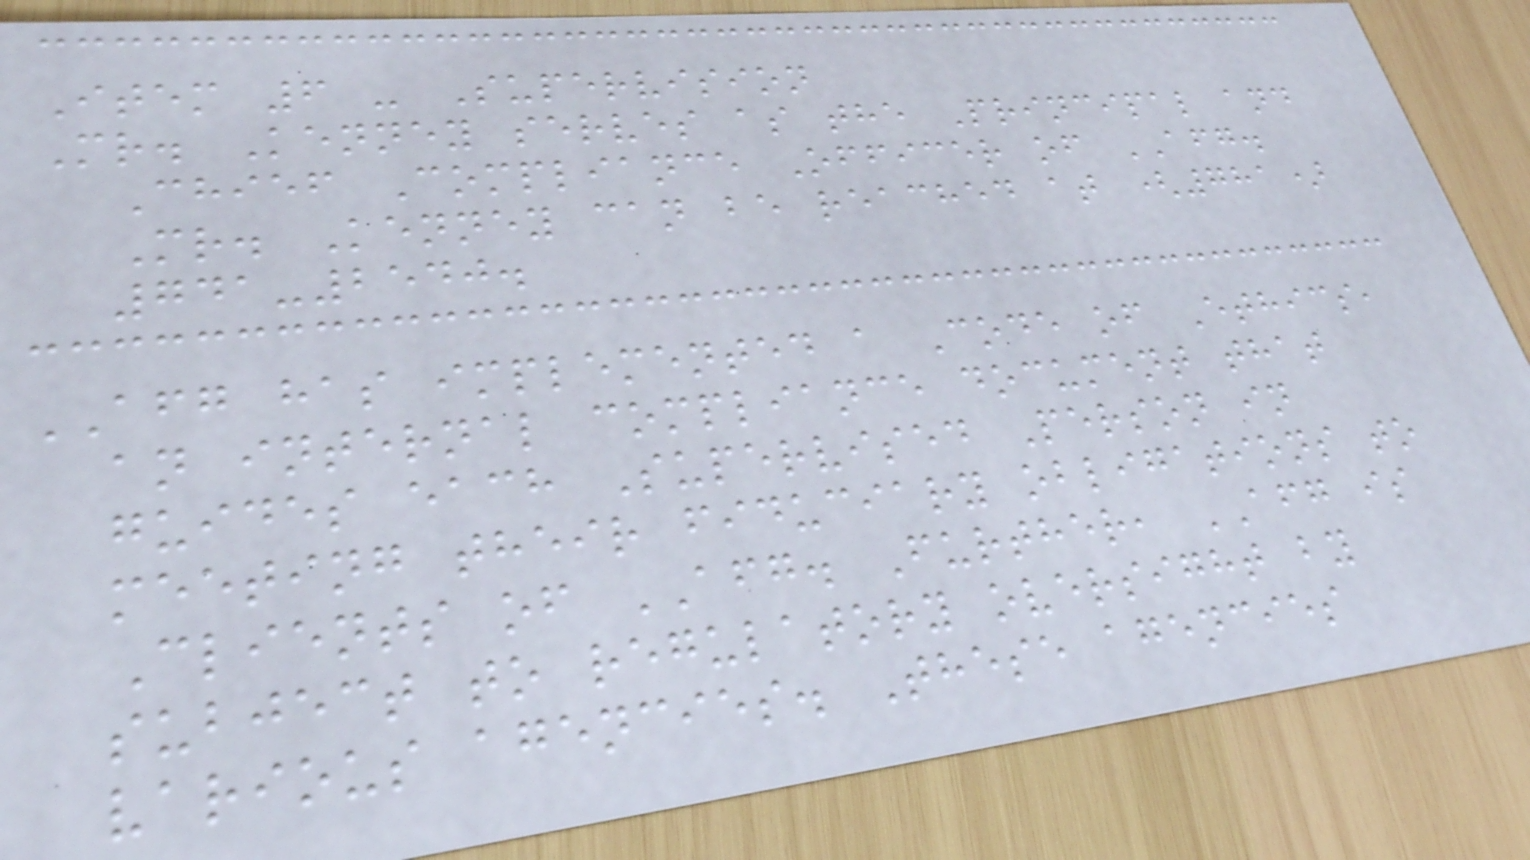Item 6 - Supervision
Mr. Kenney serves as the Principal and
Chief Compliance Officer of AFG.
Mr. Kenney can be reached at (781)
741-2540.
AFG has implemented a Code of Ethics,
an internal compliance document that
guides each Supervised Person in
meeting their fiduciary obligations to
Clients of AFG. Further, AFG is
subject to regulatory oversight by
various agencies. These agencies
